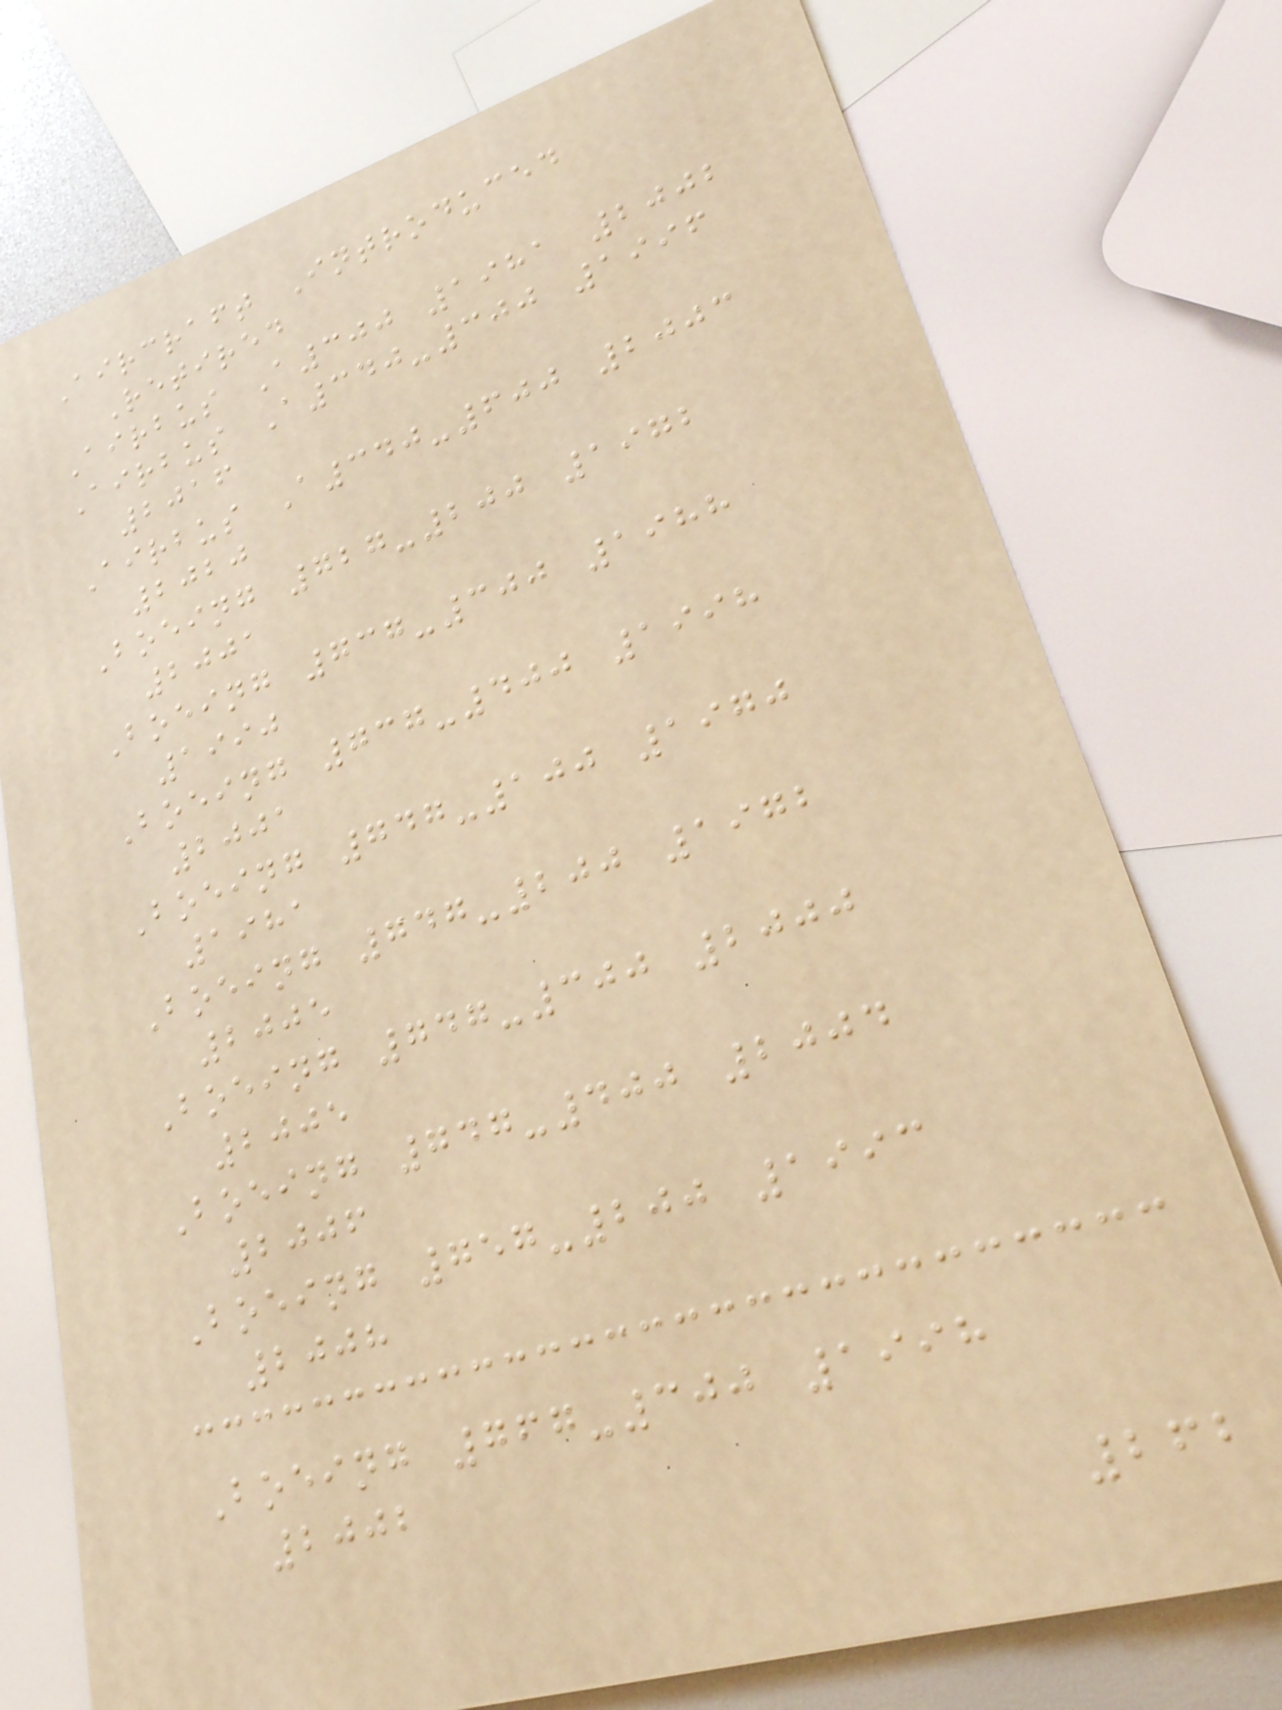Aircraft Introduced
Retired
Airbus A300 1981 2002
Airbus A340-300 1996
2016
Airbus A340-600 2003
2020
Boeing 727-200 1972
2001
Boeing 737-300 1988
1990
Boeing 737-400 1998
2001
Boeing 747-100 1970
1981
Boeing 747-200 1972
2005
Boeing 747-300 2000
2005
Boeing 747-400 2004
2006
Boeing 757-200 1993
2008
Boeing 767-300 1998
2002
262
